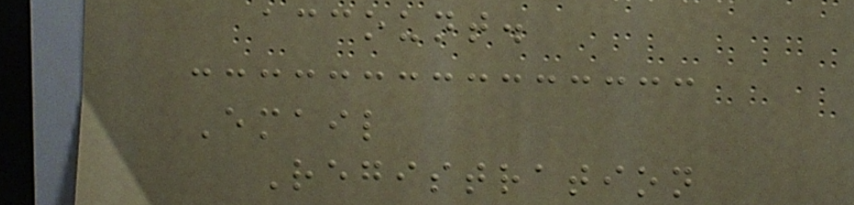account.
Email
Registration
